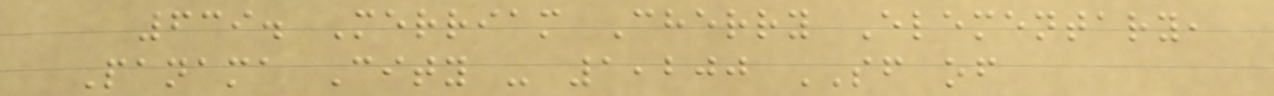639. Merriam Cherry Elementary,
Panama City - 1,200 SF of
